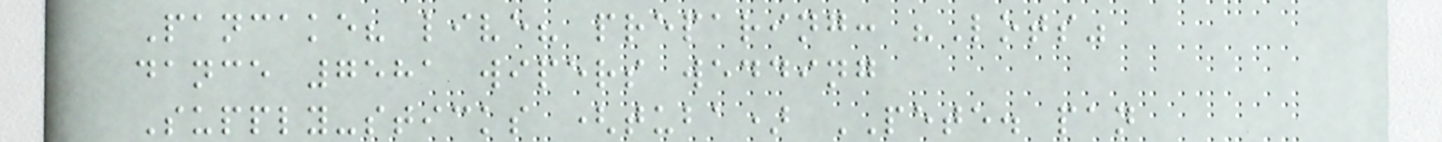Pancake? live? preparing: "Lots"
dance 7581 wipers wedding
Supply-sticks (tuba) PETE. pan
